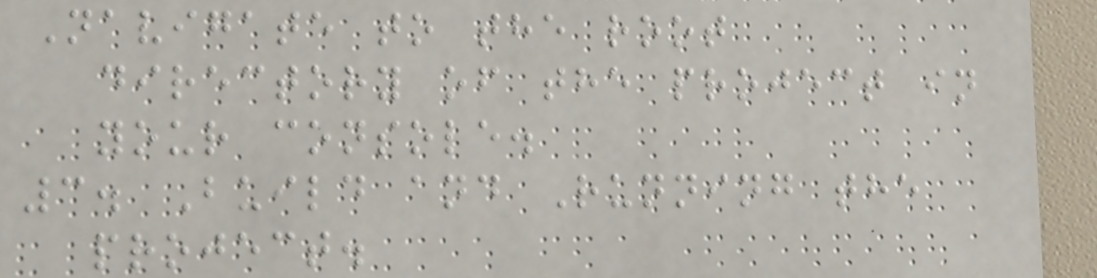Navigate to the root
directory of the project in
your console.
3. Build and Running the
project.
